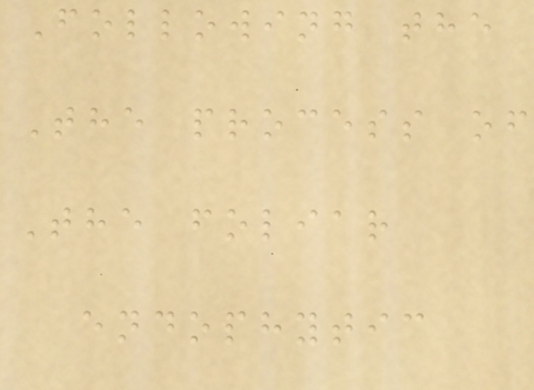Following the
The process of
The foliar
endophytic
